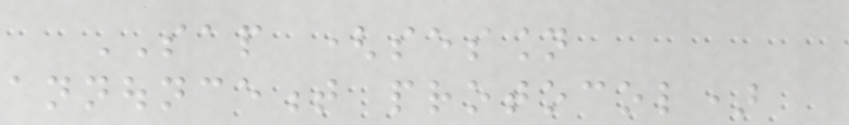SAP (session
announcement protocol)
